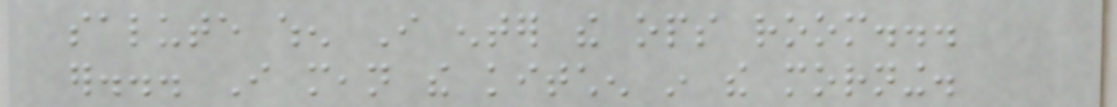salute when I enter the ops room...
er... I mean the kitchen in the morning.
